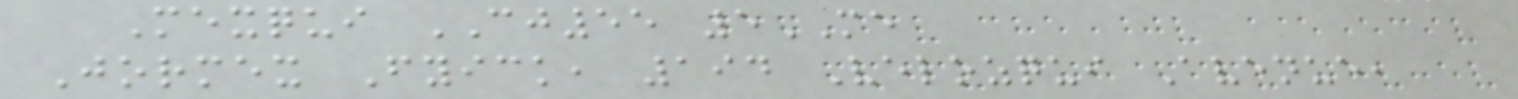Mexqui CJ55 5ME
Jormex Fyick, 194 Velozqui Avenue,
